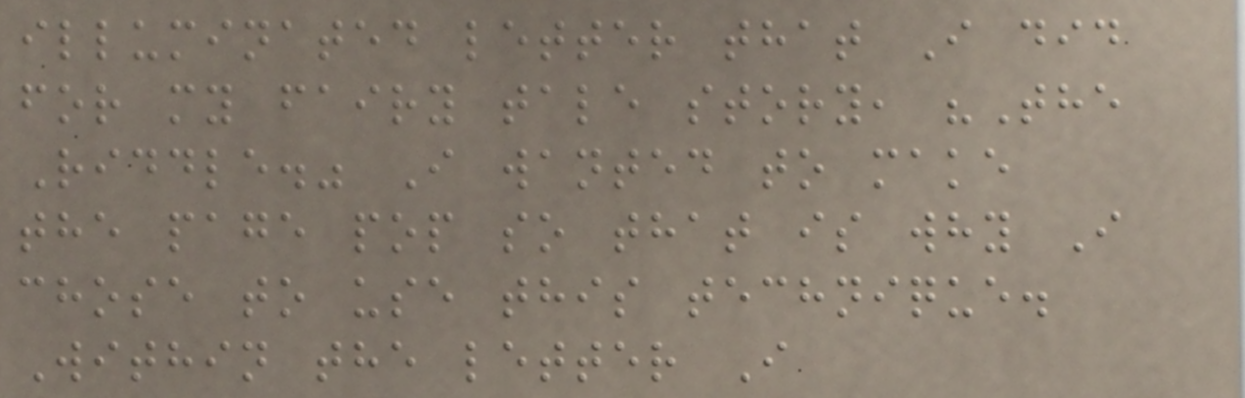illuminated letter that I did
for my fairy tale story, "The
Riddle." I wanted to make
the page pop so that is why I
chose to use this technique.
Within the letter I
